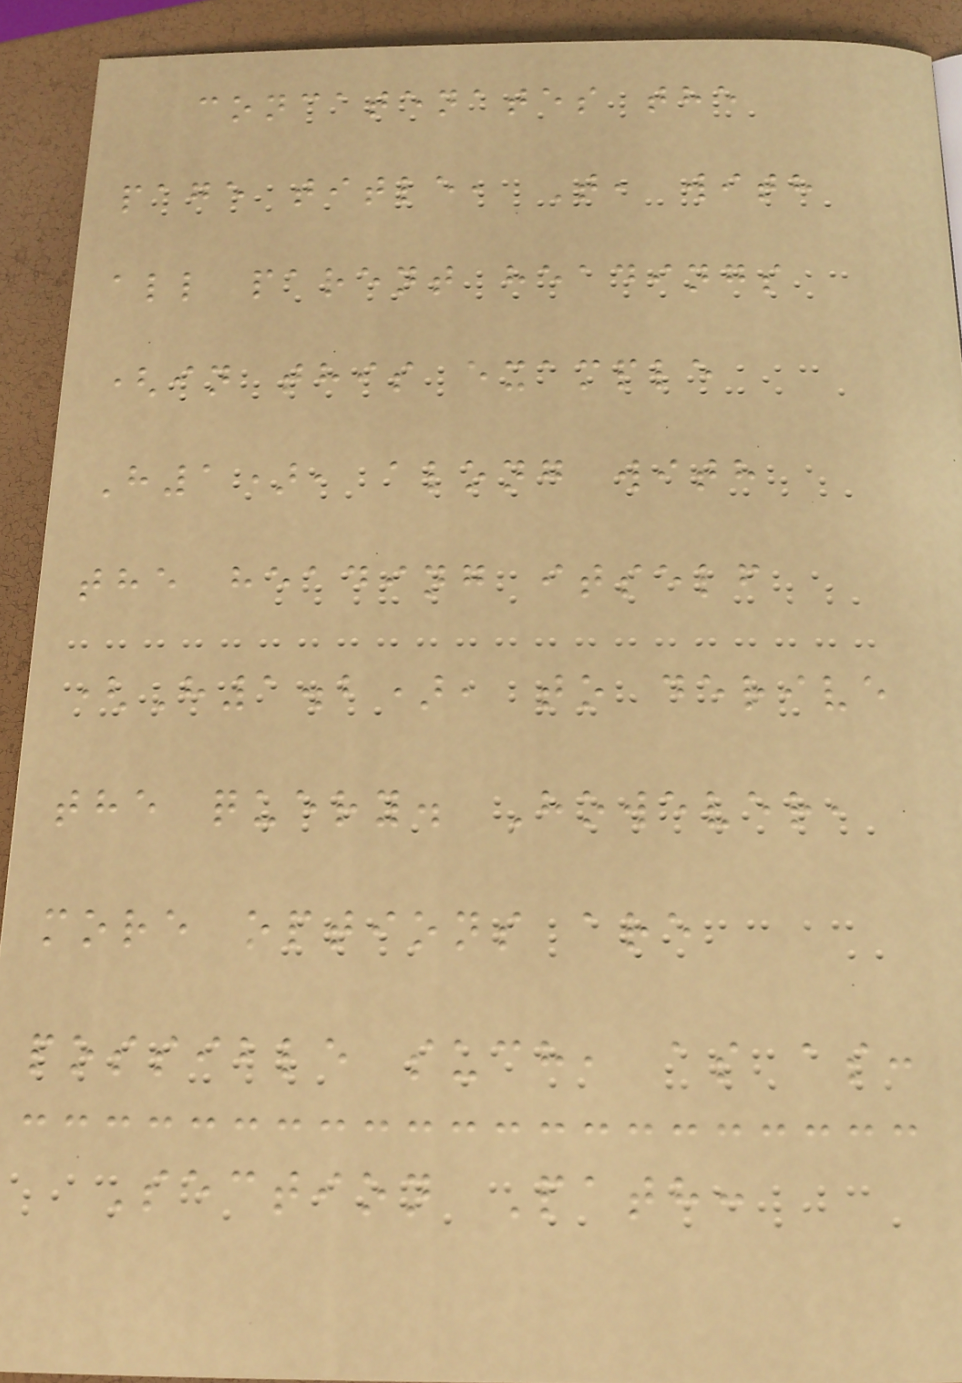concatenates the
page title, T, with
all parent headings
(in this example
H1), along with
the heading itself
(H1.2), to derive
the query. However,
more options are
possible such, as as:
Section Path:
